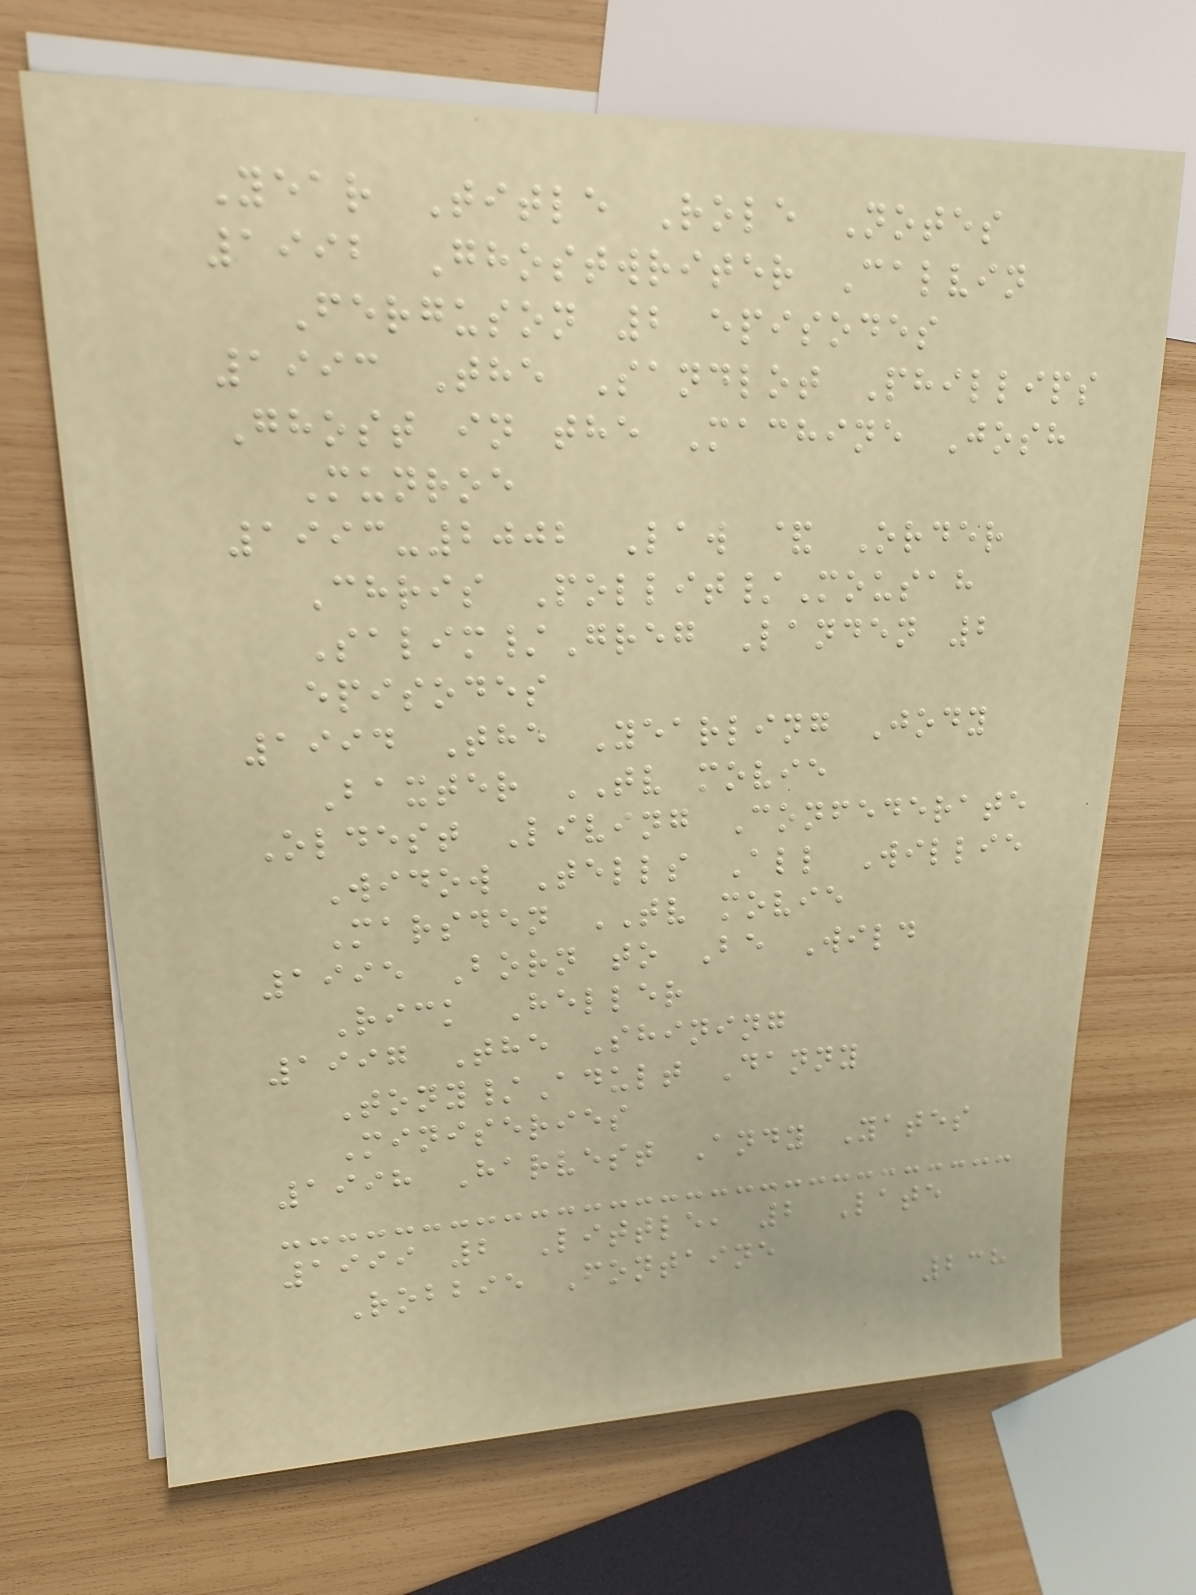Year Title Role Notes
1992 Ghostwriter Calvin
Ferguson 2 episodes
1993 The Sandlot Phillips
Ghost in the Machine Josh
Munroe
1993-2002 Law & Order
Chris Pollit/Mousah
Salim/Greg Landen 2
episodes
1994 The Yearling Jody
Baxter TV movie
Oldest Living Confederate
Widow Tells All Willie
Marsden TV movie
1995 Born to Be Wild
Rick Heller
1997 The Shining
Tony/Adult Danny
Miniseries
1998 Harvest Andy Yates
1999 2 Little, 2 Late
Robbie Fontaine
238
